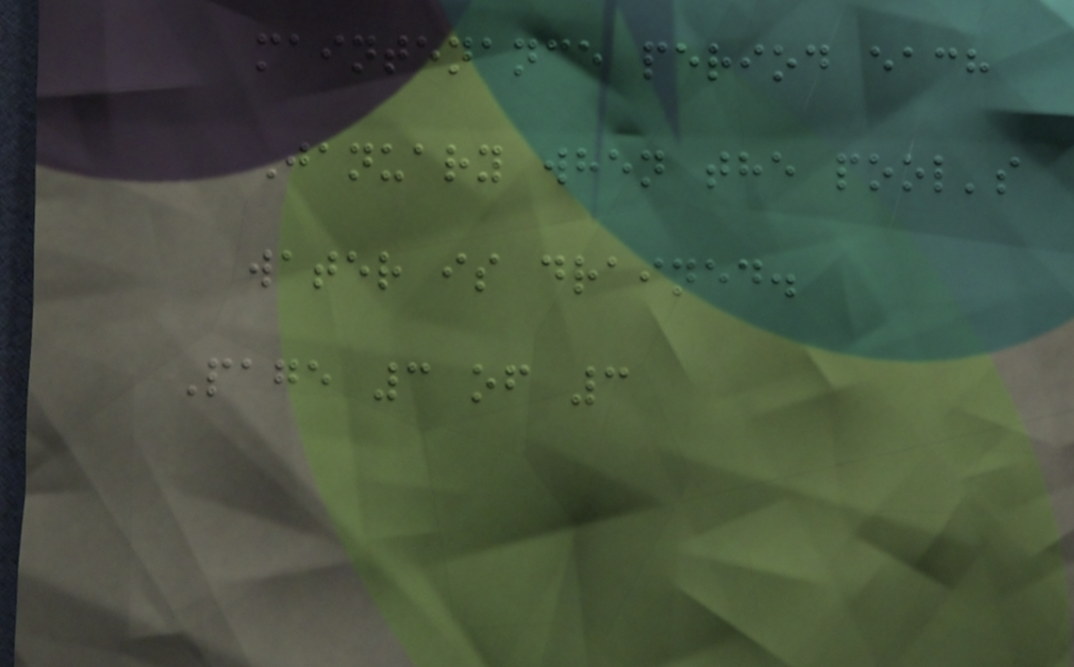maintenance period each
January when the pool's
water is drained.
Page 3 of 3
